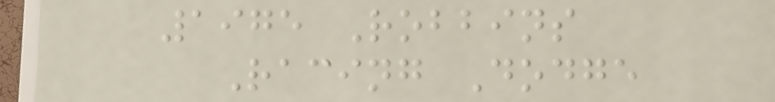1975 Robbins
Racing Dodge
